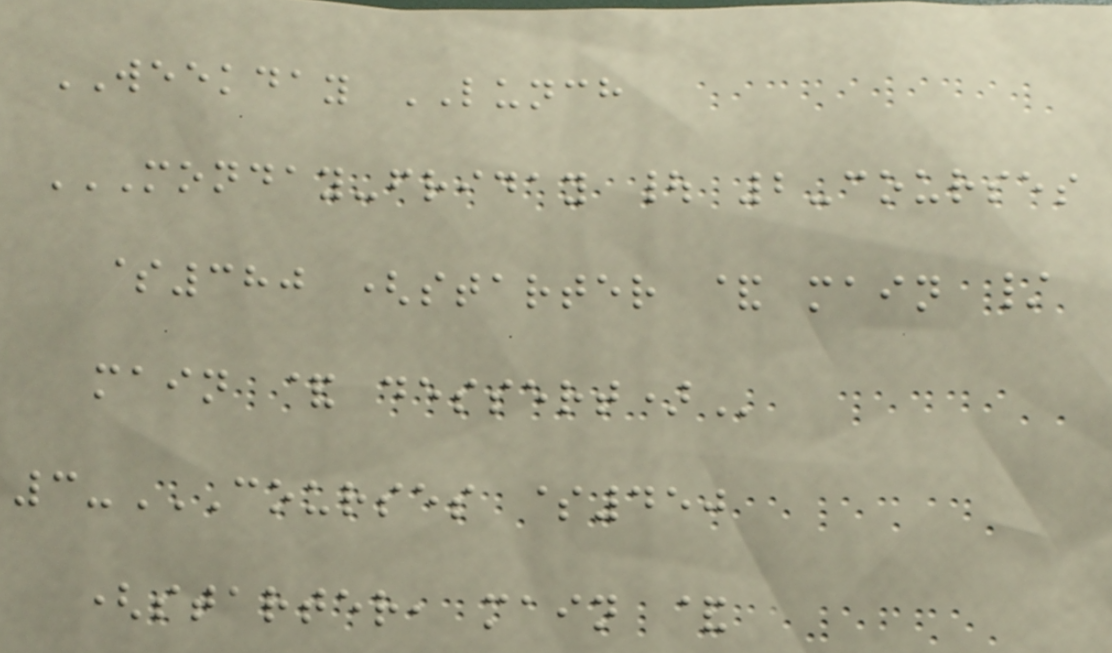WEEKDAY LUNCH
MONDAY-FRIDAY | 2-COURSES
$380 (STARTER & MAIN /
MAIN & DESSERT)
3-COURSES $450
(STARTER, MAIN &
